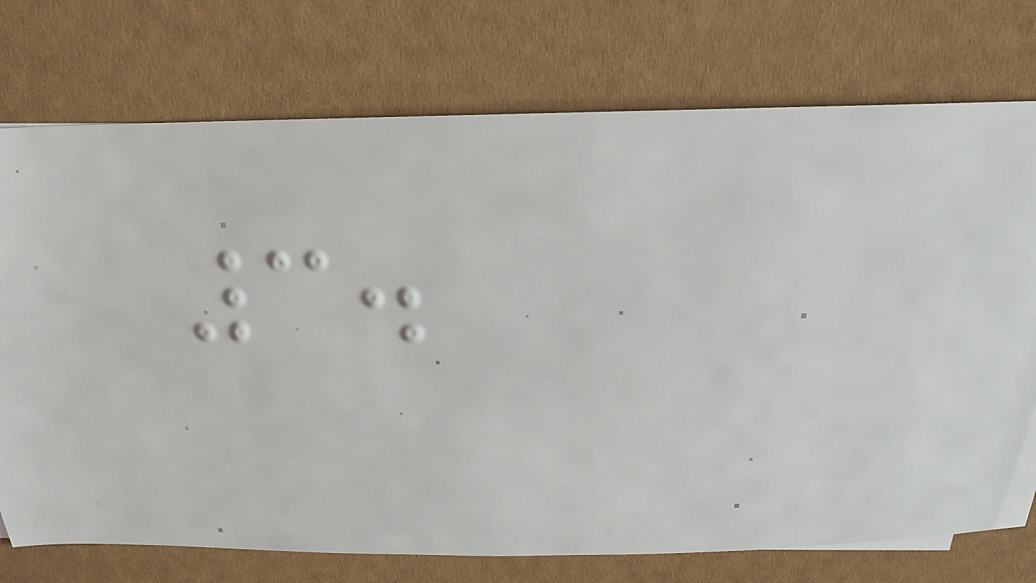3.
